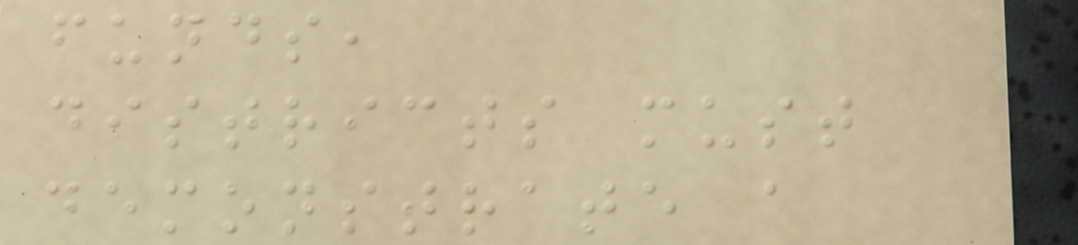funds,
districts must
demonstrate a
